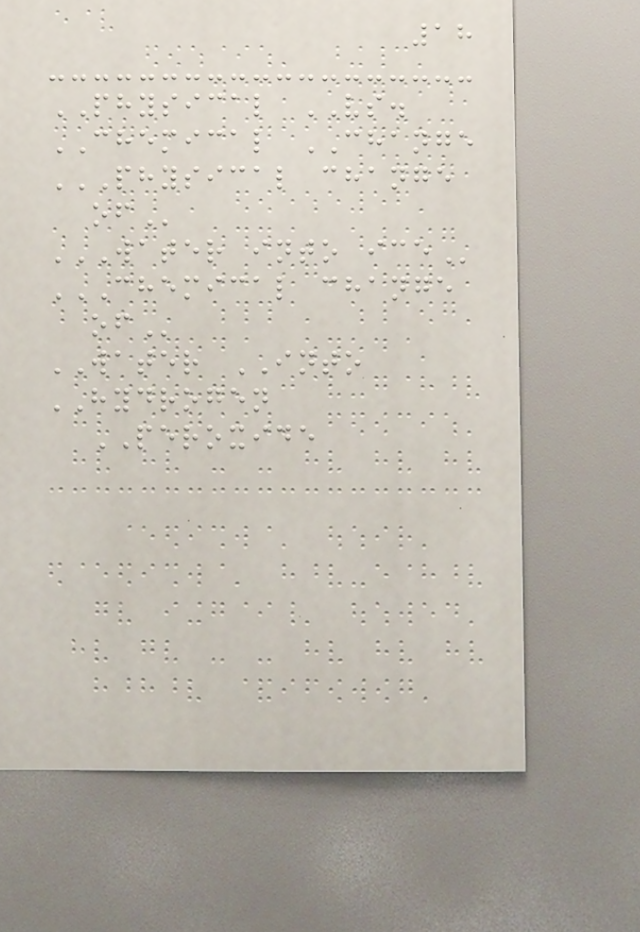18
PHYSICAL VS.
CHEMICAL CHANGE
PHYSICAL CHANGE
OF
WATER INTO ICE
CHEMICAL CHANGE
OF
WATER INTO
HYDROGEN
PEROXIDE
